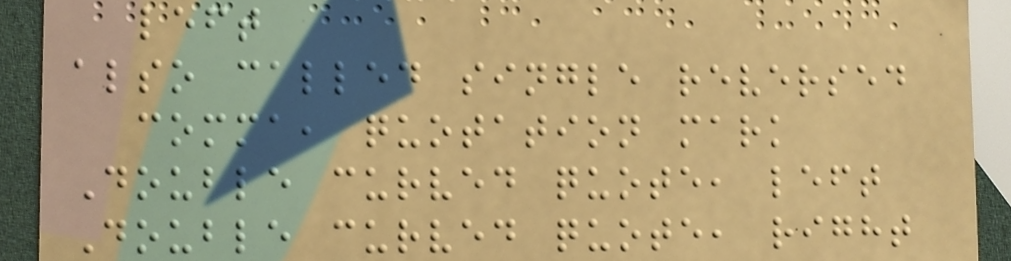left
also called single reversed
comma, quotation mark
Double curved quote, left
Double curved quote, right
